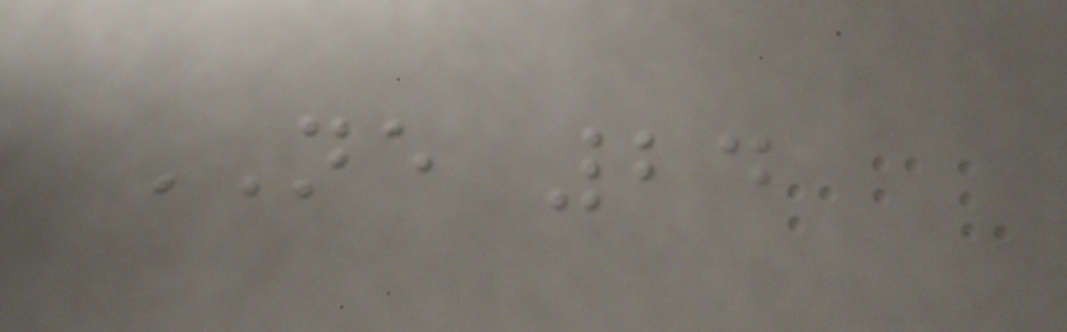NE 24
